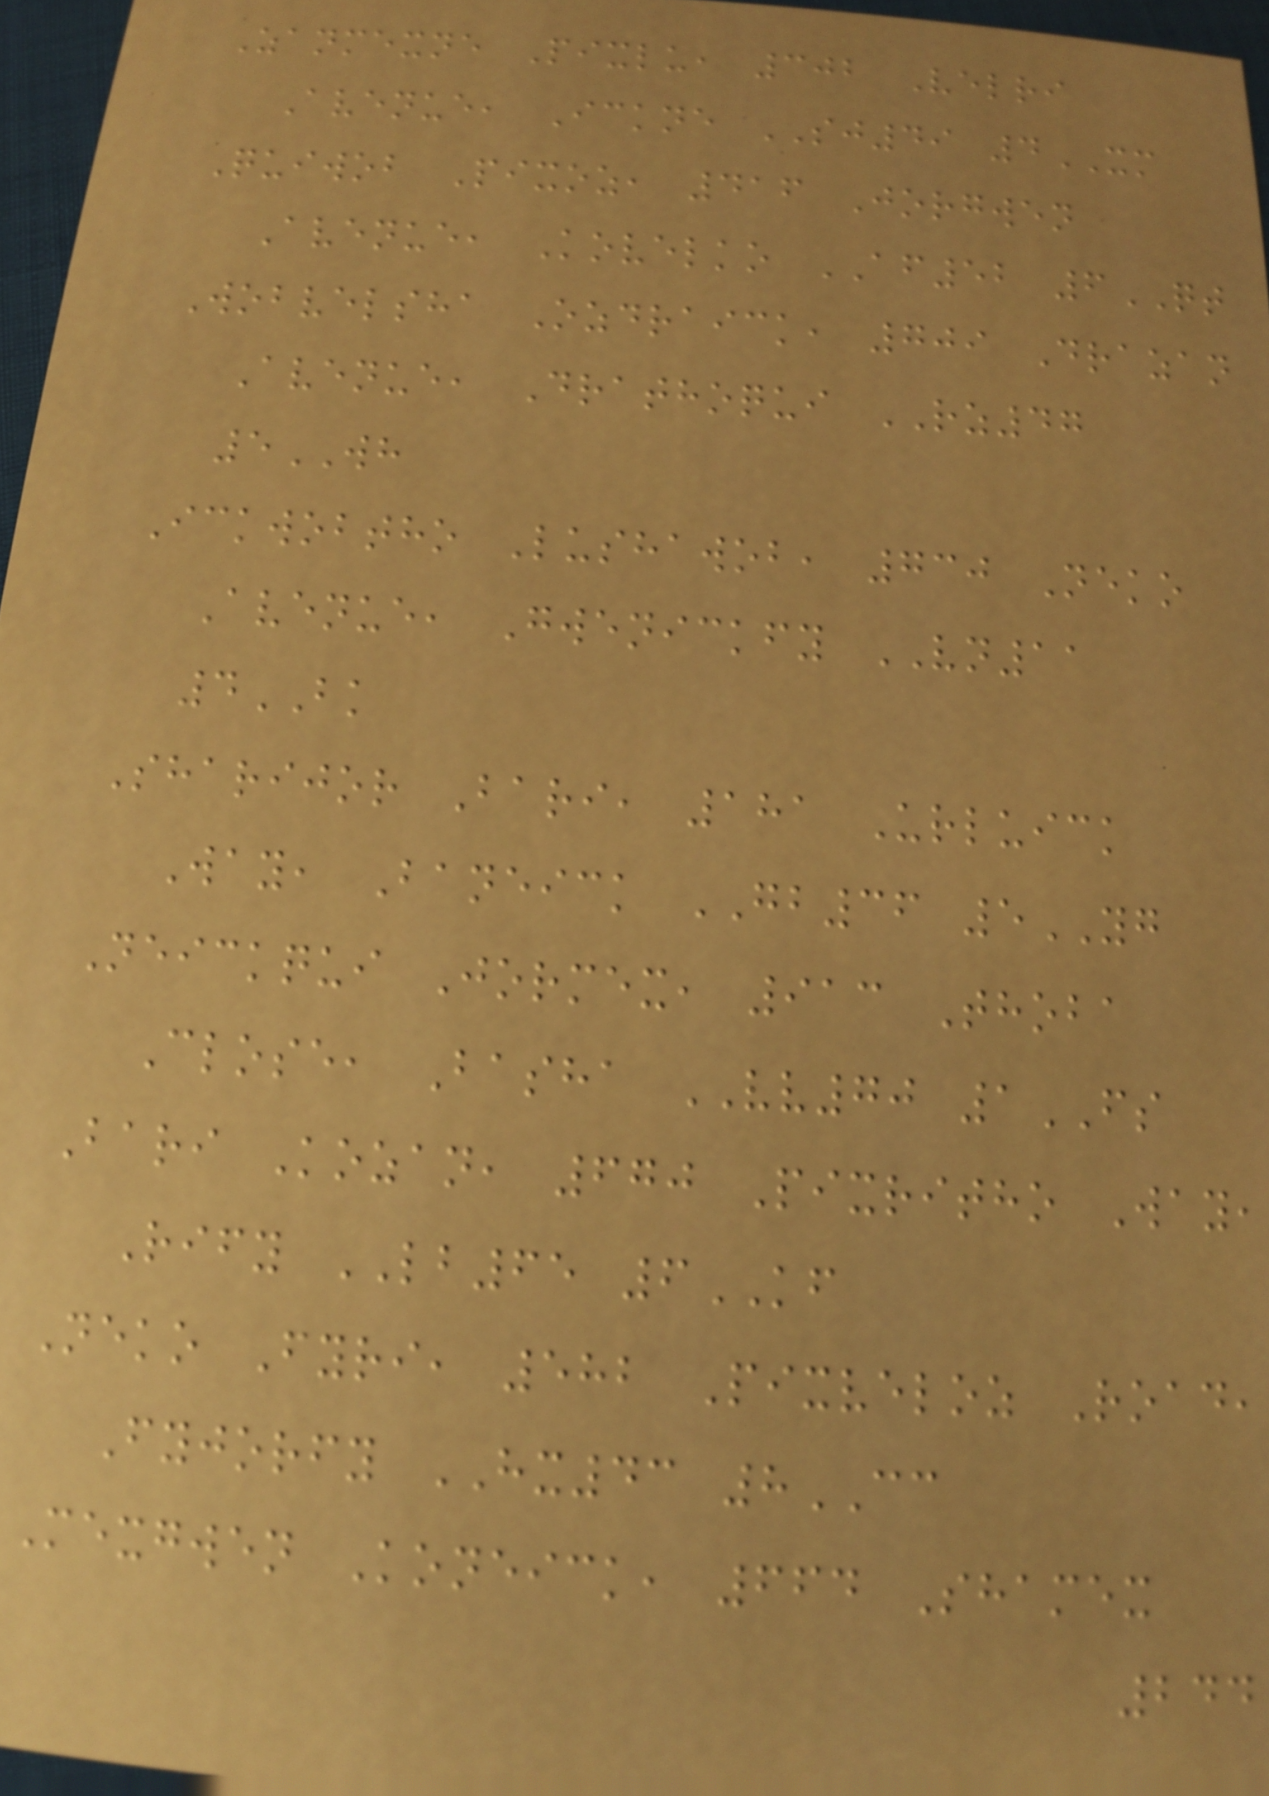Zanmexne Pixlu, 302 Velri
Avenue, Ickne SJ49 4XM
Quiwob Pixoz, 416 Jorgwen
Avenue, Kovelko AF52 6QT
Wobvelsha Ozdraick, 709 Drazan
Avenue, Drathoqui RZ47
5WH
Ickwobtho Lushawob, 730 Neko
Avenue, Gwenickfy VN11
4BK
Sharijor Bari, 181 Urluick
Way, Baneick GB36 5YG
Neickqui Jormex, 913 Thoba
Close, Basha VV70 1FS
Bari Kozan, 670 Pixritho Way,
Rify LB65 6KF
Neko Fyri, 582 Pixveloz Road,
Fyjorfy HX43 8CC
Mexgwen Koneick, 664 Shamex
244
